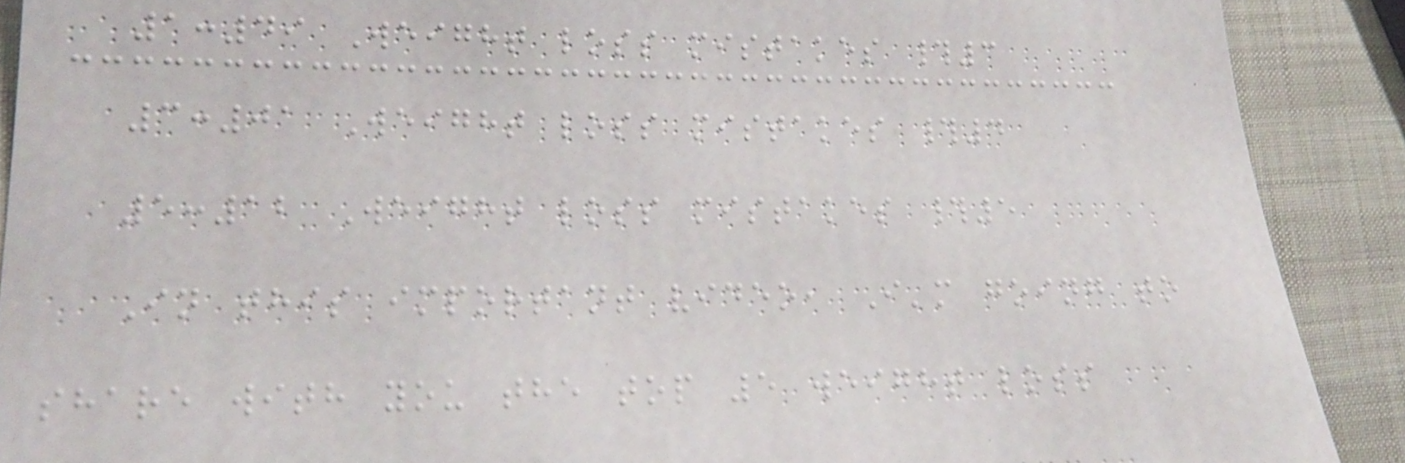1:49 Weight loss mistakes #3
3:01 Weight loss mistakes #4
5:12 Weight loss mistakes #5
In this important video, I'm going to
share with you the top 5 weight loss
